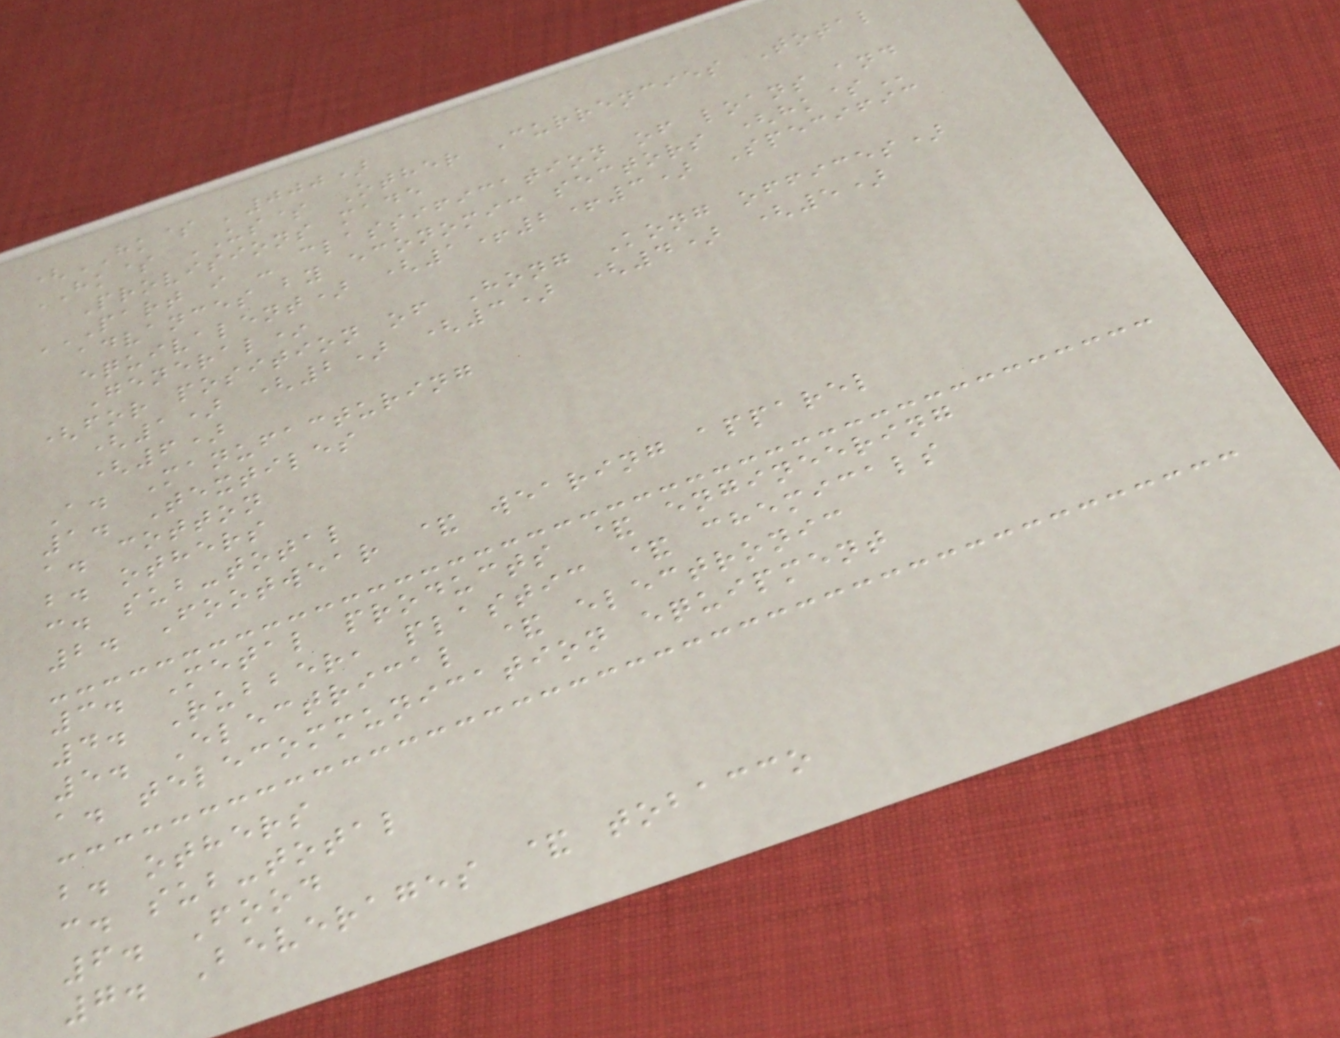(HK$ '000)
HK$ US$ Other Currencies Total
Provisions made
PART I - CLASSIFICATION OF LOANS AND
ADVANCES BY ECONOMIC SECTORS (HK$
equivalent) (1+2+3) Specific
General*
(for position of Hong Kong offices)
(1) (2) (3) (4) (5)
(6)
A. Manufacturing
1. Textiles
a. cotton
b. others
c. sub-total
2. Footwear & wearing apparel
3. Metal products & engineering
4. Rubber, plastic & chemicals
5. Electrical & electronic
a. telecommunication equipment
b. others
c. sub-total
6. Food
7. Beverages & tobacco
